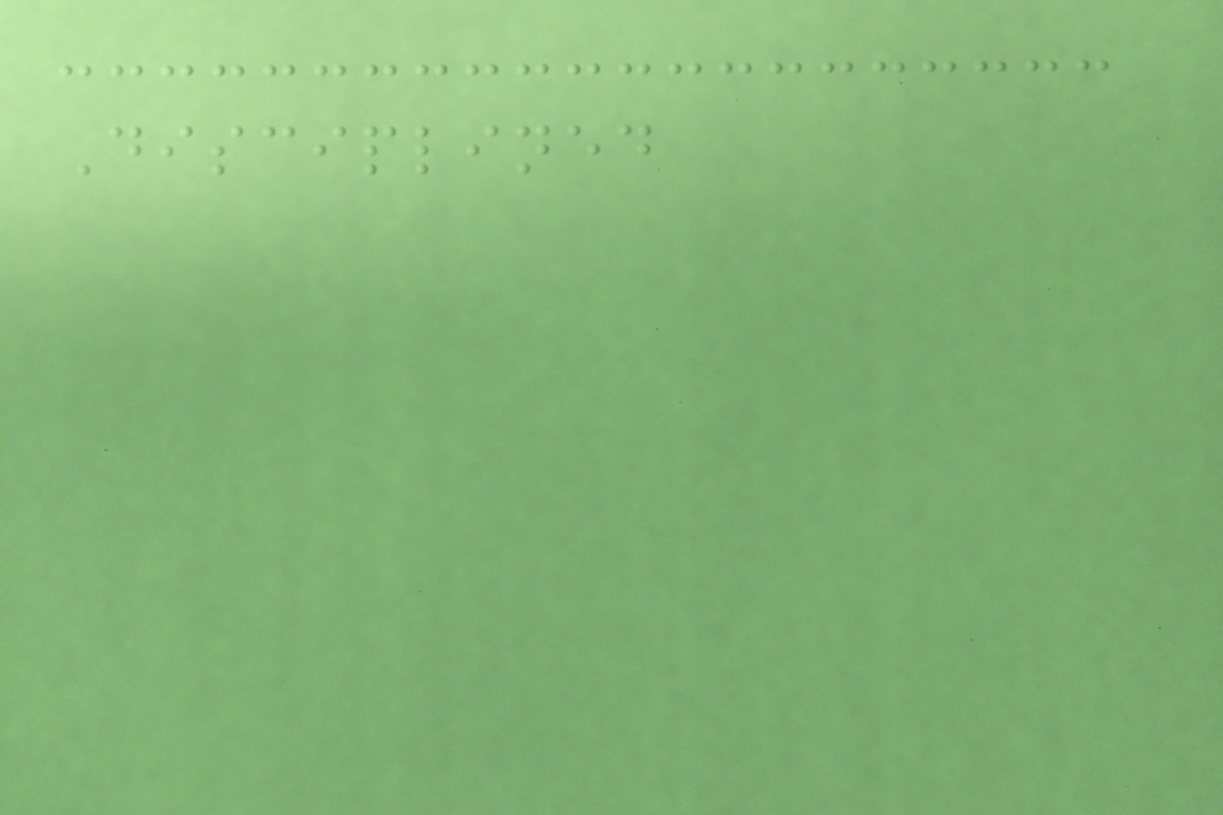Disciplined
